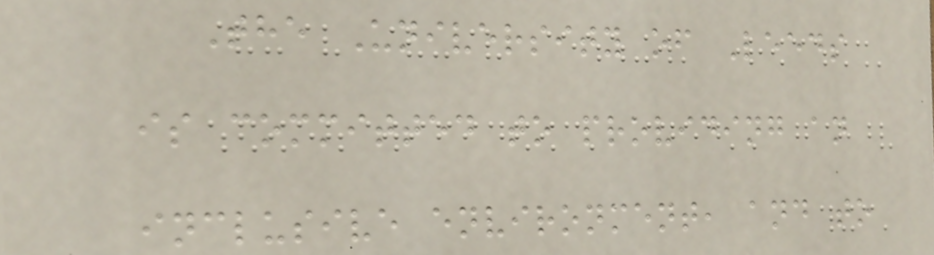The University of Leeds
is committed to providing an
inclusive environment, and to
